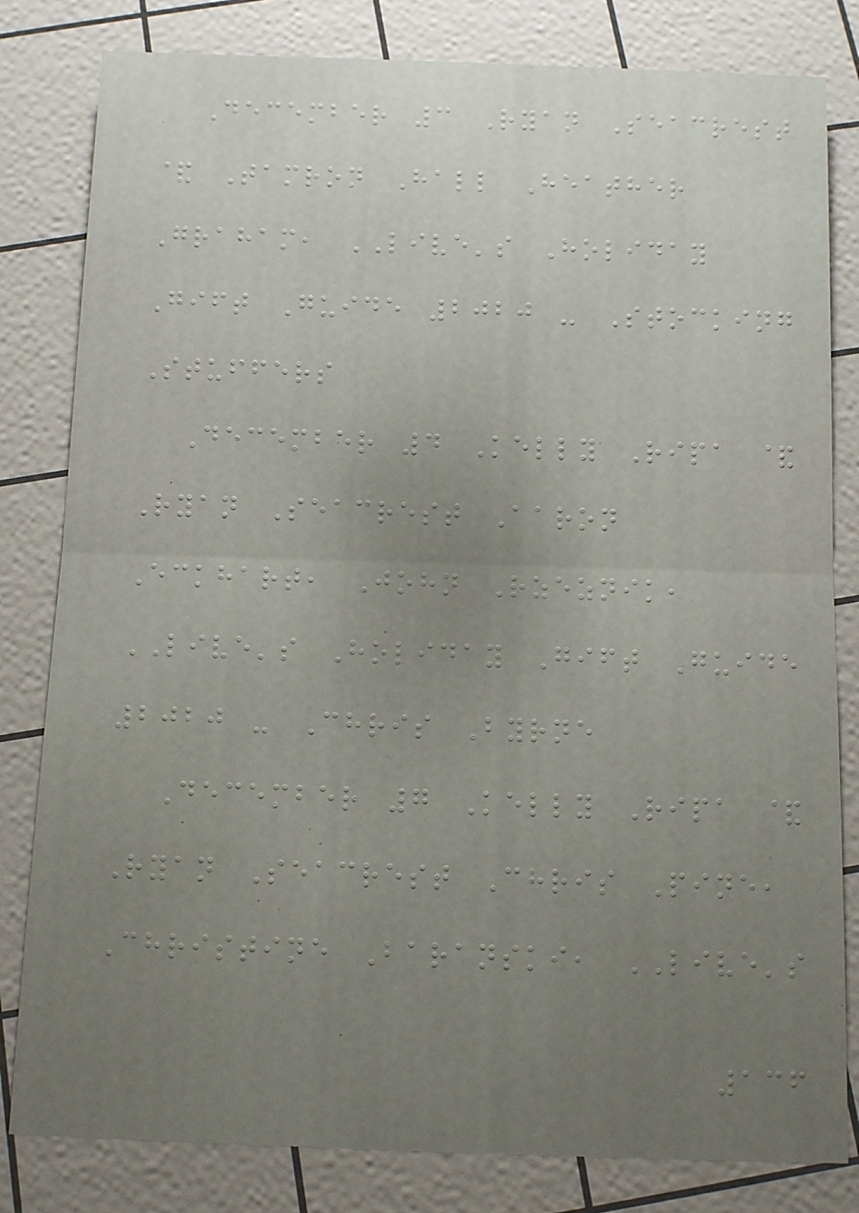December 3 Ryan Seacrest
& Tamron Hall Heather
Graham, LIVE's Holiday
Gift Guide 2020 - Stocking
Stuffers
December 4 Kelly Ripa &
Ryan Seacrest Aaron
Eckhart, John Rzeznik,
LIVE's Holiday Gift Guide
2020 - Chris Byrne
December 7 Kelly Ripa &
Ryan Seacrest Chris Pine,
Christine Baranski, LIVE's
136
